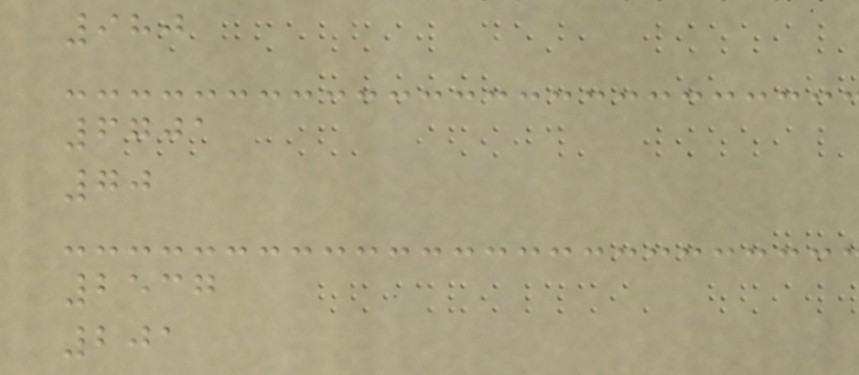980
6701
70
2537
201
